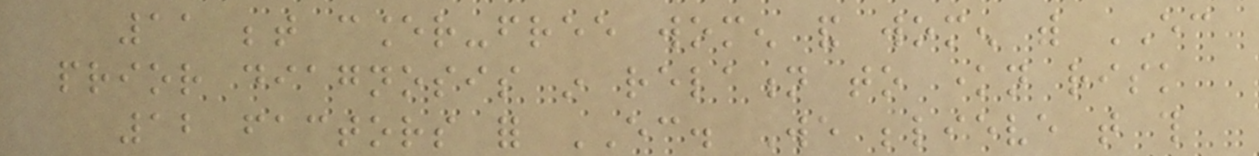11 between cancer-free women and women with EC
prior diagnosis in relation to known risk
12 factors for EC. We believe that this
